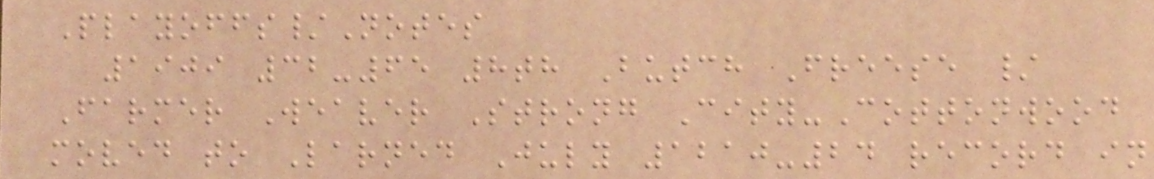Playoffs/Notes
1909 32-65 8th Butch Freese /
Farmer Weaver Strong City-Cottonwood
moved to Larned July 1210-24 record in
